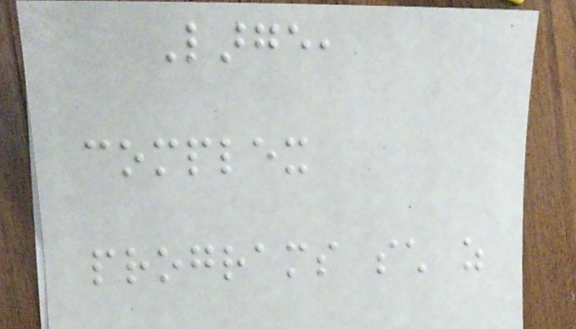Large,
complex
programs such as
